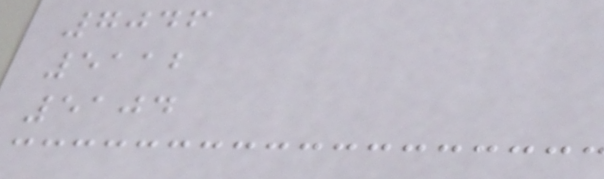7046
5112
5104
